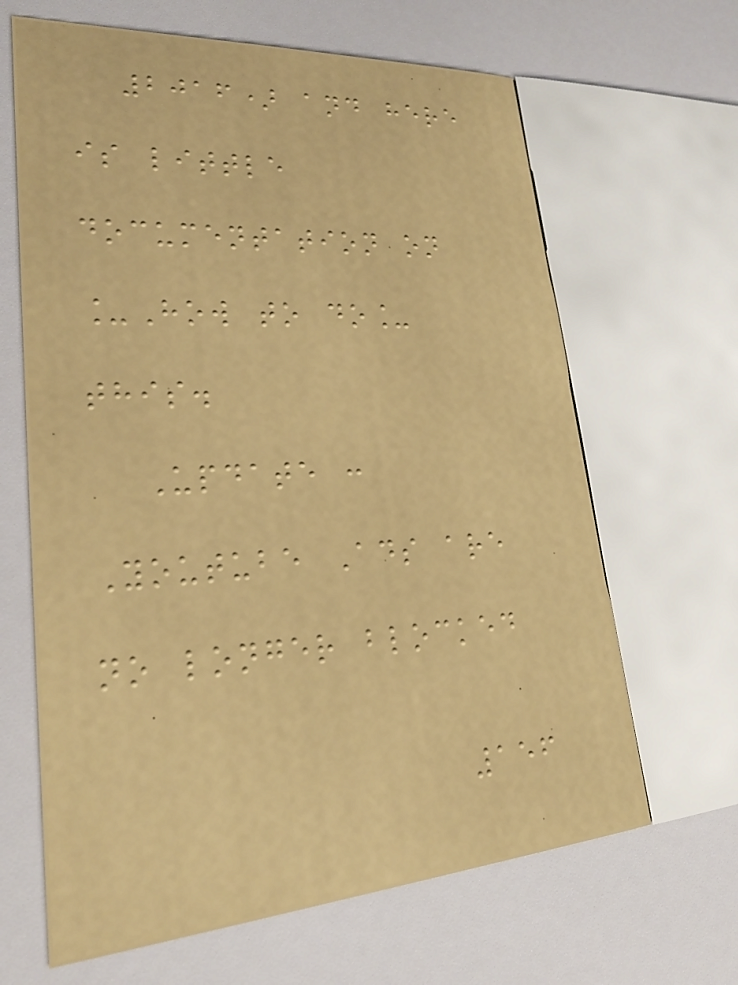2016) and here
is little
documentation on
_How to do_
this.
Update :
Youtube Ads are
no longer blocked
156
